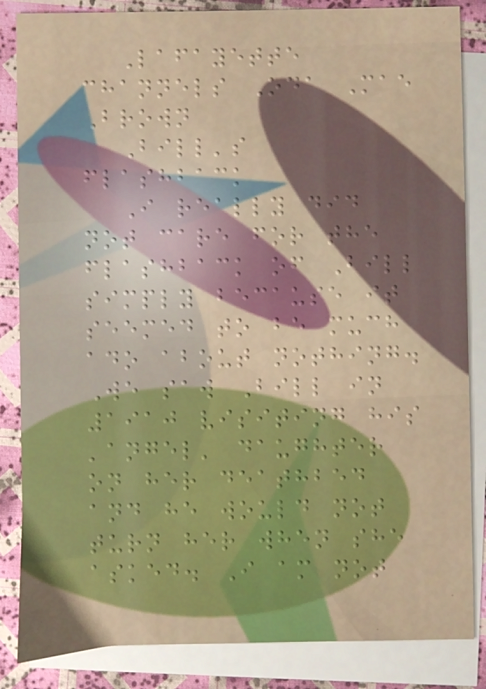Lafayette
channels Oda Mae
Brown
Bill's
flashback
I really did
not care for the
flashback of Bill
simply because it
seemed to be much
ado about nothing.
We saw Bill in
1910 visiting his
'angel' daughter
on her deathbed
and he would not
turn her when she
asked. I am not
